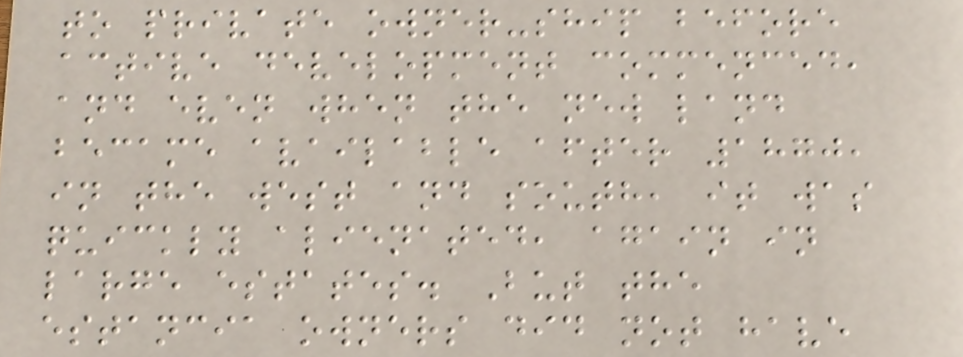to private owner-ship before
active development commenced,
and even when the new land
became available after 1870,
in the west and south, it was
quickly alienated, again in
large estates. But the
estancia owners did not have
